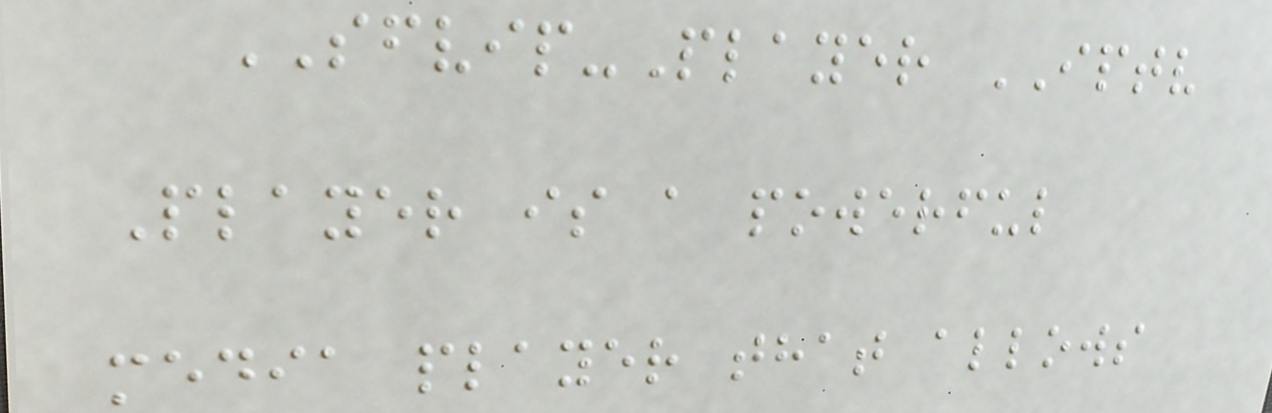SFVIP-Player IPTV
Player is a powerful
media player that allows
